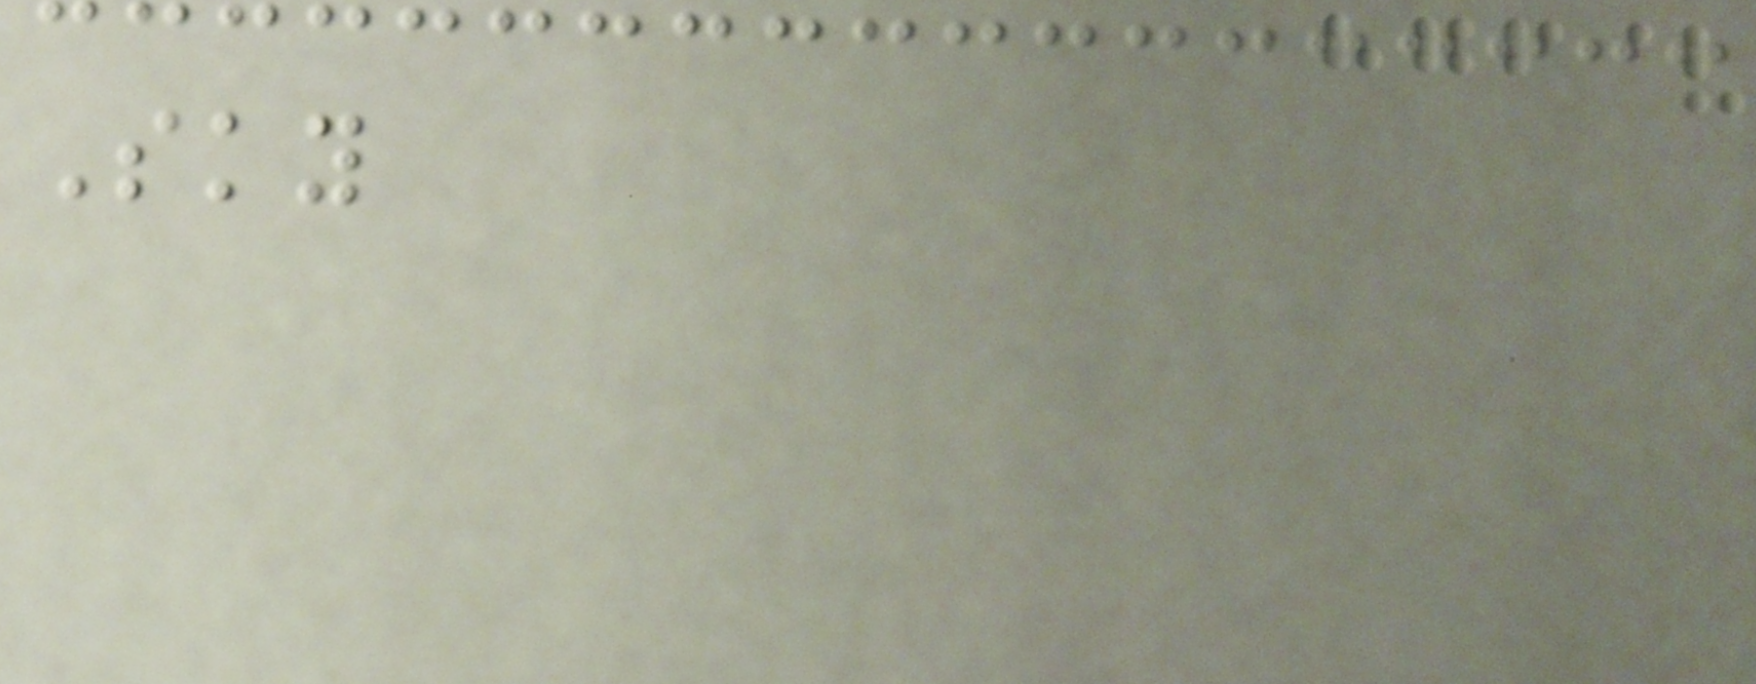Sky
